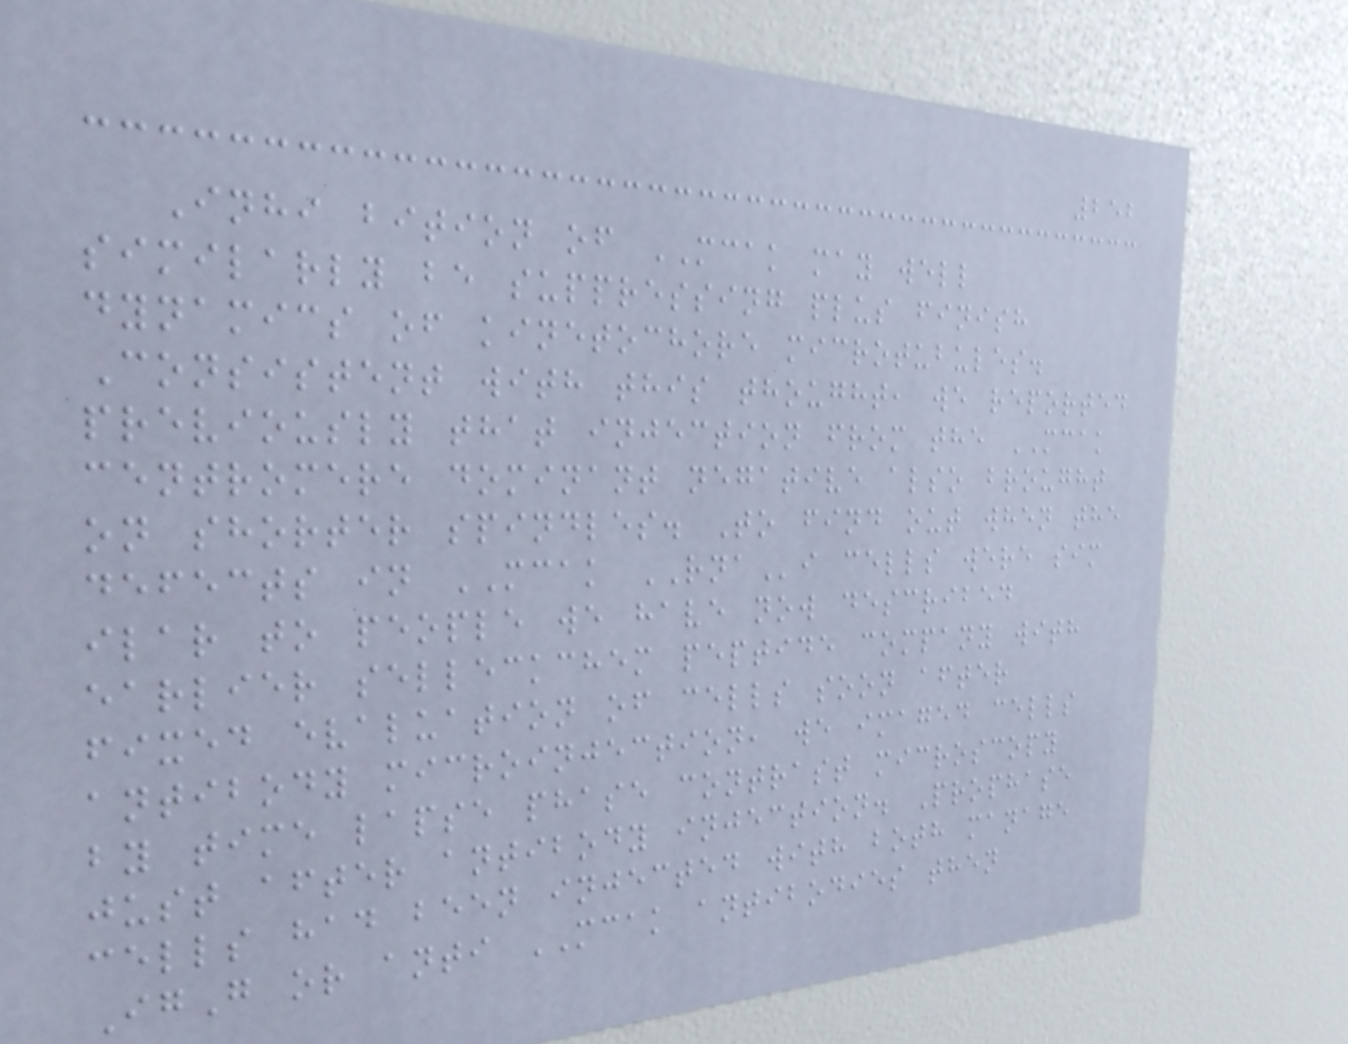252
Inhi bition of MCAK may well
similarly be suppressing plus finish
dynamics of kinetochore microtubules.
Consistent with this thought, we reported
previously that injection from the MCAK
centromere dominant negative also brought
on shorter spindles. To find out when the
defects in MCAK RNAi cells were sim
ilar to people we have now described
earlier selleckchem peptide company with
fixed evaluation of cells soon after
antibody microinjection, we imaged cells
by time lapse phase contrast microscopy
just after antibody injection. Prophase
cells had been injected with both manage
IgG or anti MCAK antibodies then
